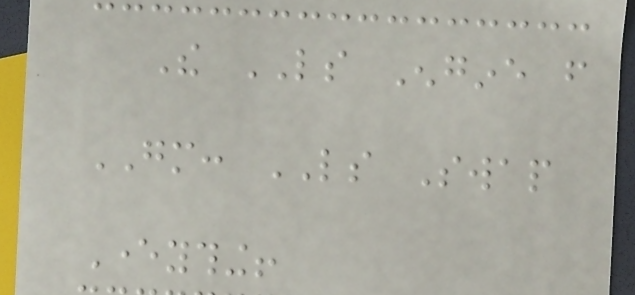The LS Engine from
GM: LS Swap
Everything!
